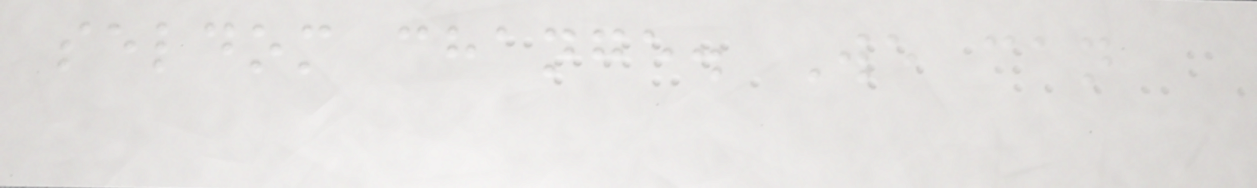seldom change. We can
